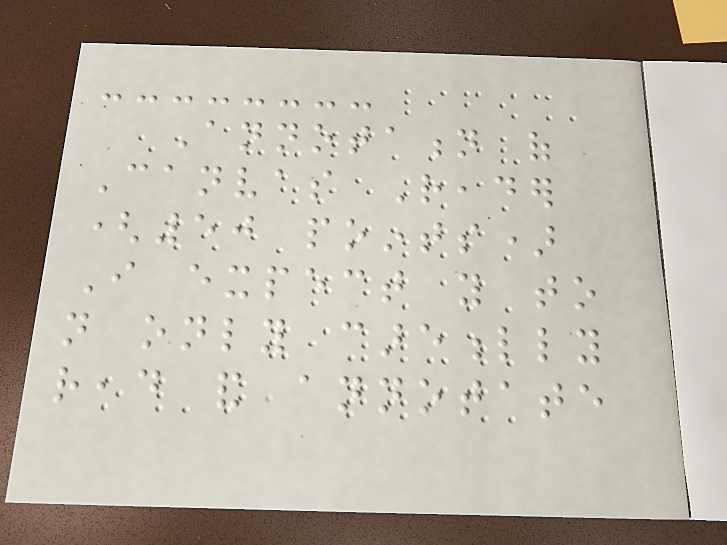Annotation of
Canvas Reader
(50 points)
I expect you to
not only carefully
read and annotate
